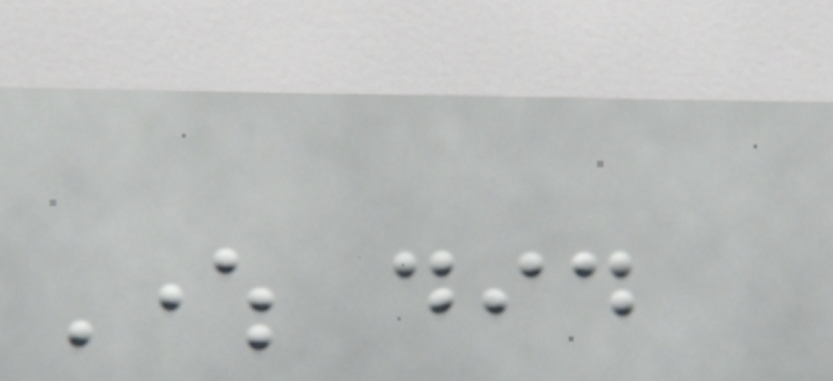Where did
